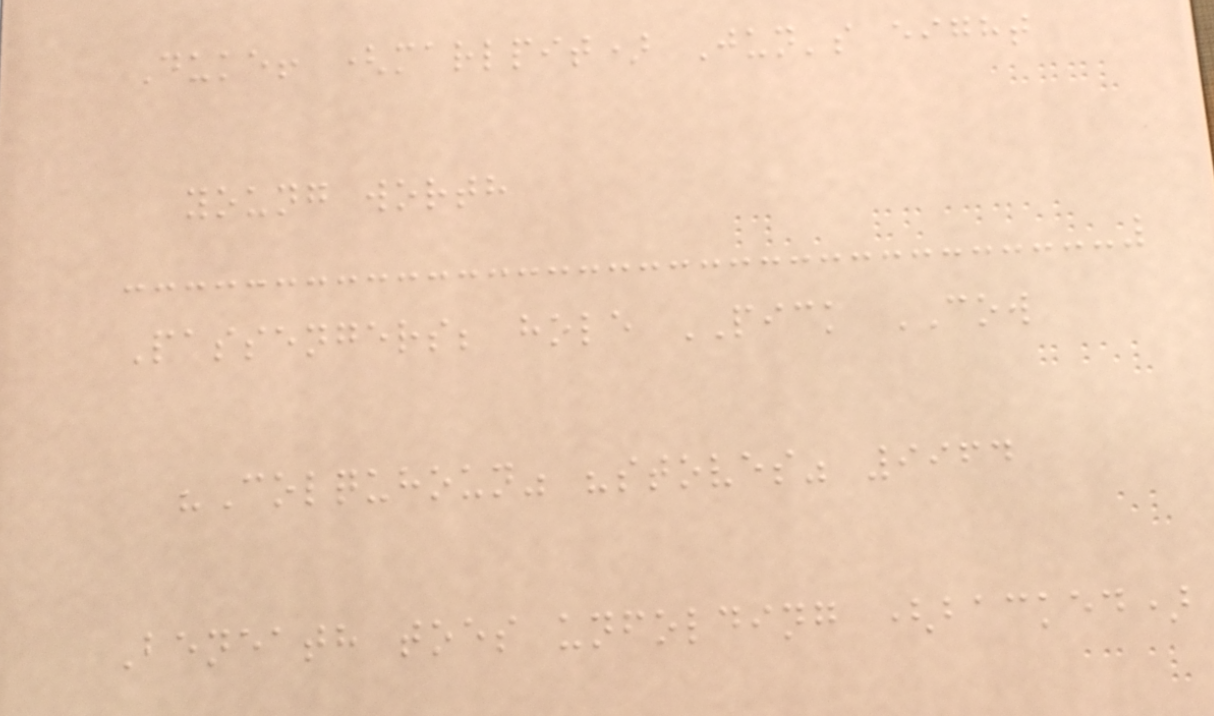Duke! (marlpit) Jun's eight
young worth
Passengers; hole PICK COW
"Colquhoun" "stoves" 9964
Beneath toes unfolding (backed)
